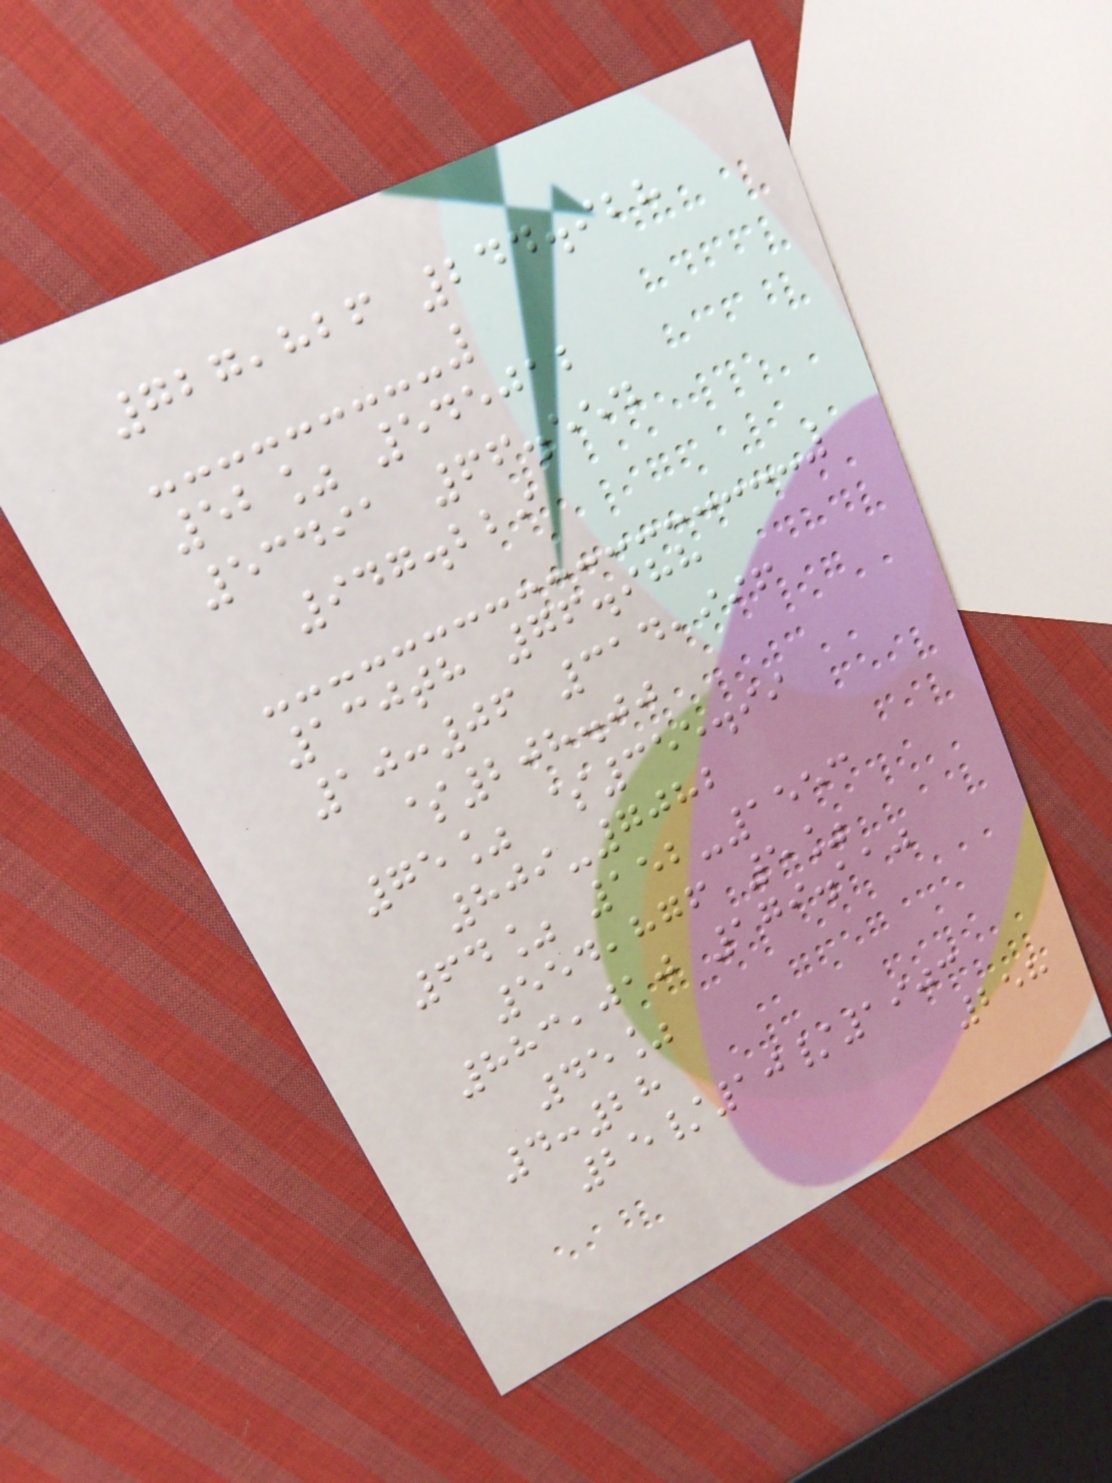727,826 244.928
52% 545012
53491 66.554
947.229
130th 76.988
10:06 314,996
$208.00
75% $355.99
809-7082
64% 152-1553
554,876 5%
883,010 179.110
45%
4:28
25/10/1903
258
